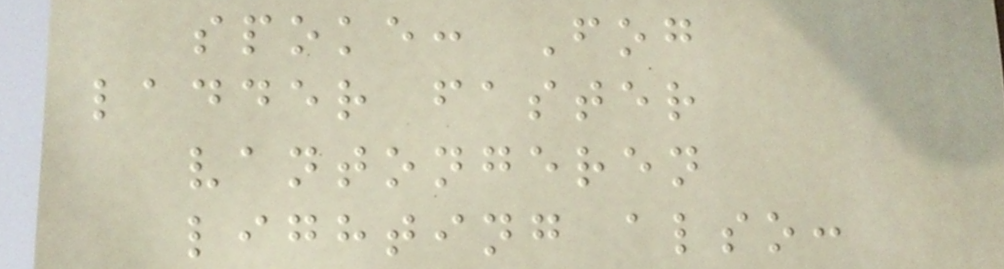spoke: Fog
ladder faster
vantongeren
lighting also:
